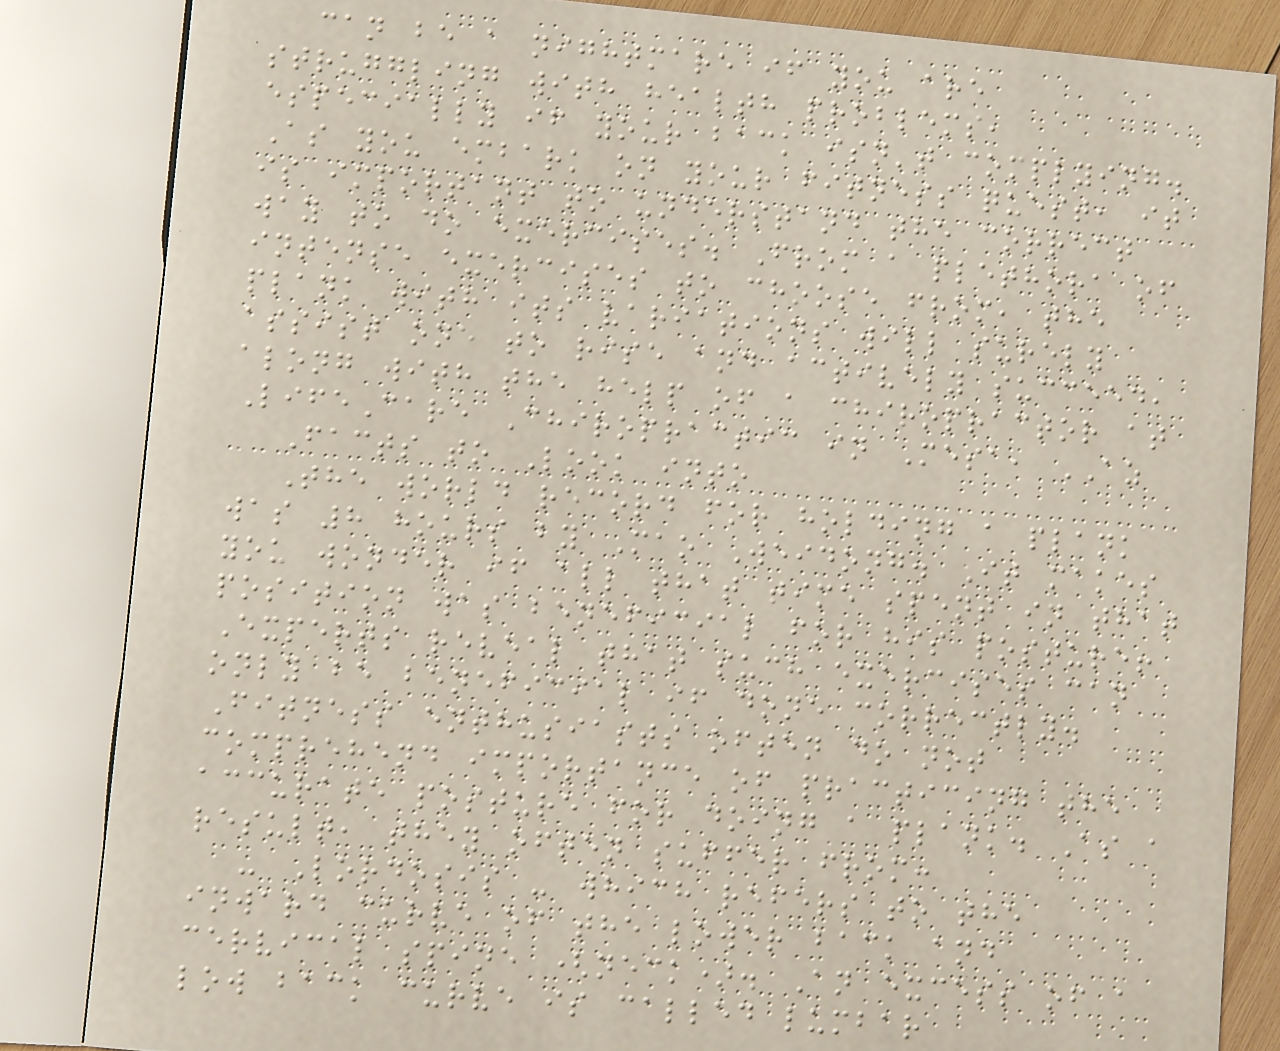can be a nightmare if you are
struggling with health problems,
especially if your back isn't complying.
As you embark on your fitness quest, it
is important to understand the correct
way to do exercises. From a plethora of
intense exercises to choose from, the
plank with its variations will surely
assist one to rise and actively succeed,
along with the help of a chiropractor at
LifeCare Chiropractic in Mesa, AZ
Facts to Look into
The world record for holding a plank
was 8 hours by Mao Weidong. It makes
you wonder if all that time spent in that
position was beneficial for his posture!
Experts reveal that such exercises can
only be beneficial if done correctly.
Fitness enthusiasts often do not
comprehend importance of practicing the
accurate posture for doing a plank. As a
result, they often suffer from:
- Lordosis - which refers to the
inward curve of the lower back and
cervical spine (neck). An excess of a
low back curve is called lumbar
